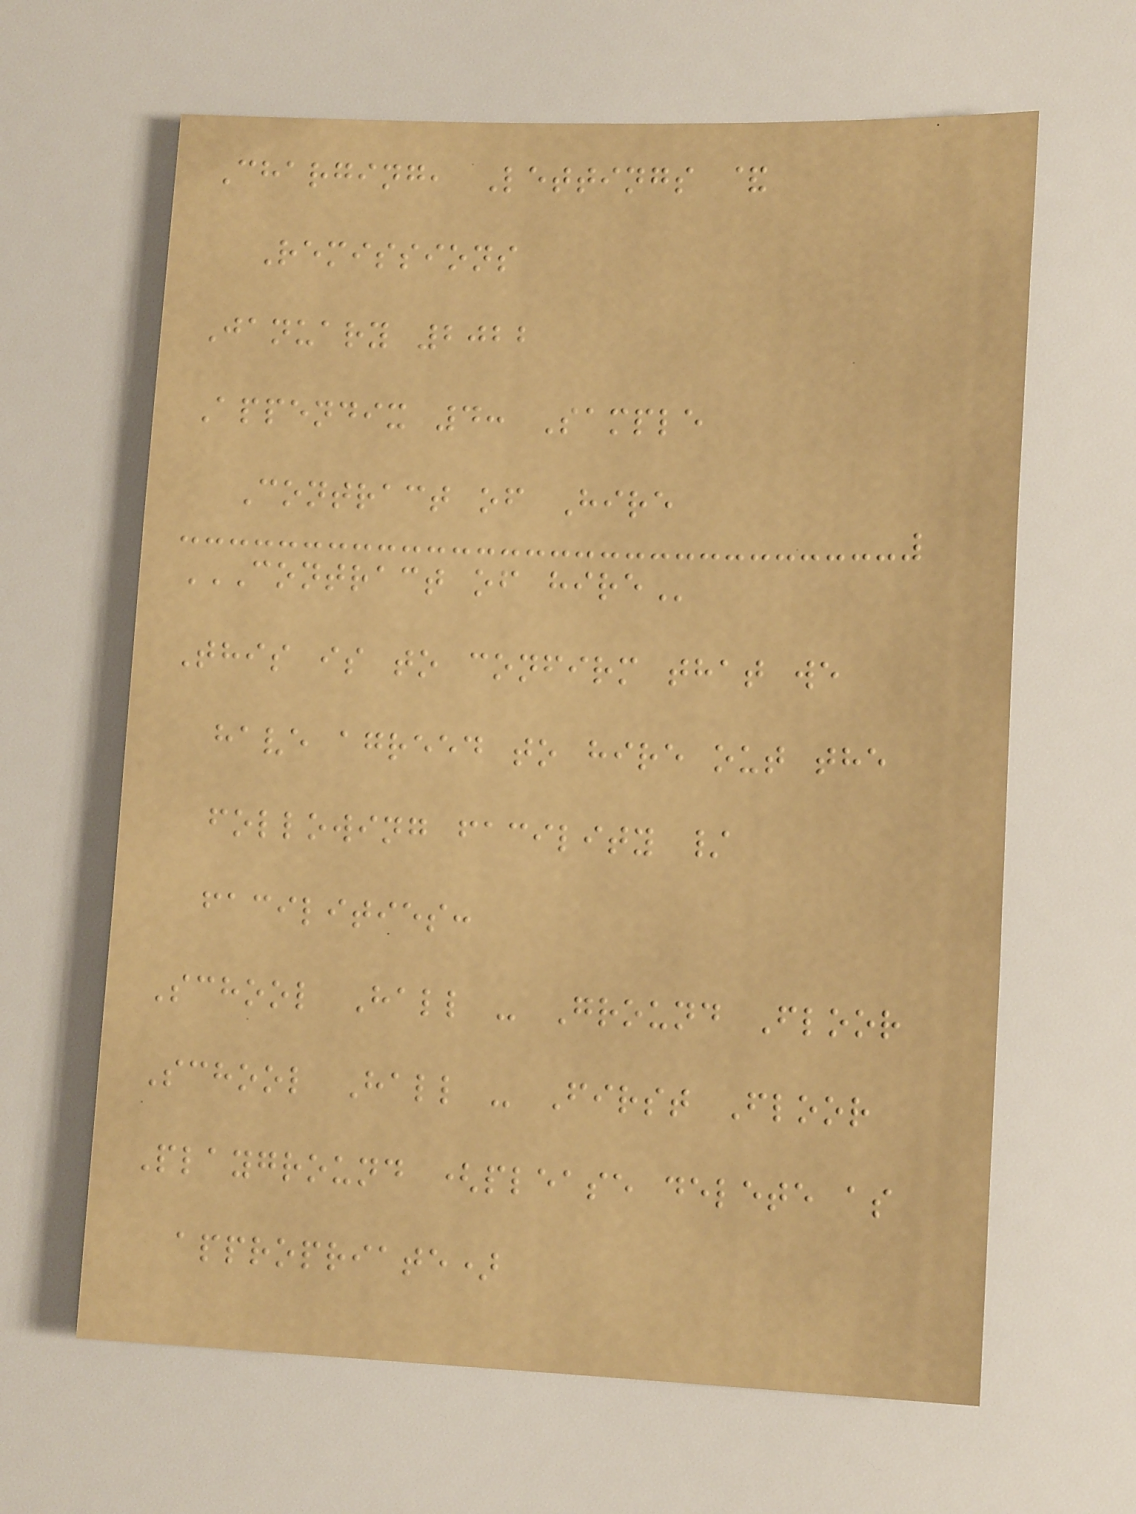Charging, Lettings &
Remissions
January 2022
Appendix 4: Sample
Contract of Hire
CONTRACT OF HIRE
This is to confirm that we
have agreed to hire out the
following facility /
facilities:
School Hall - Ground Floor
School Hall - First Floor
Playground (please delete as
appropriate)
